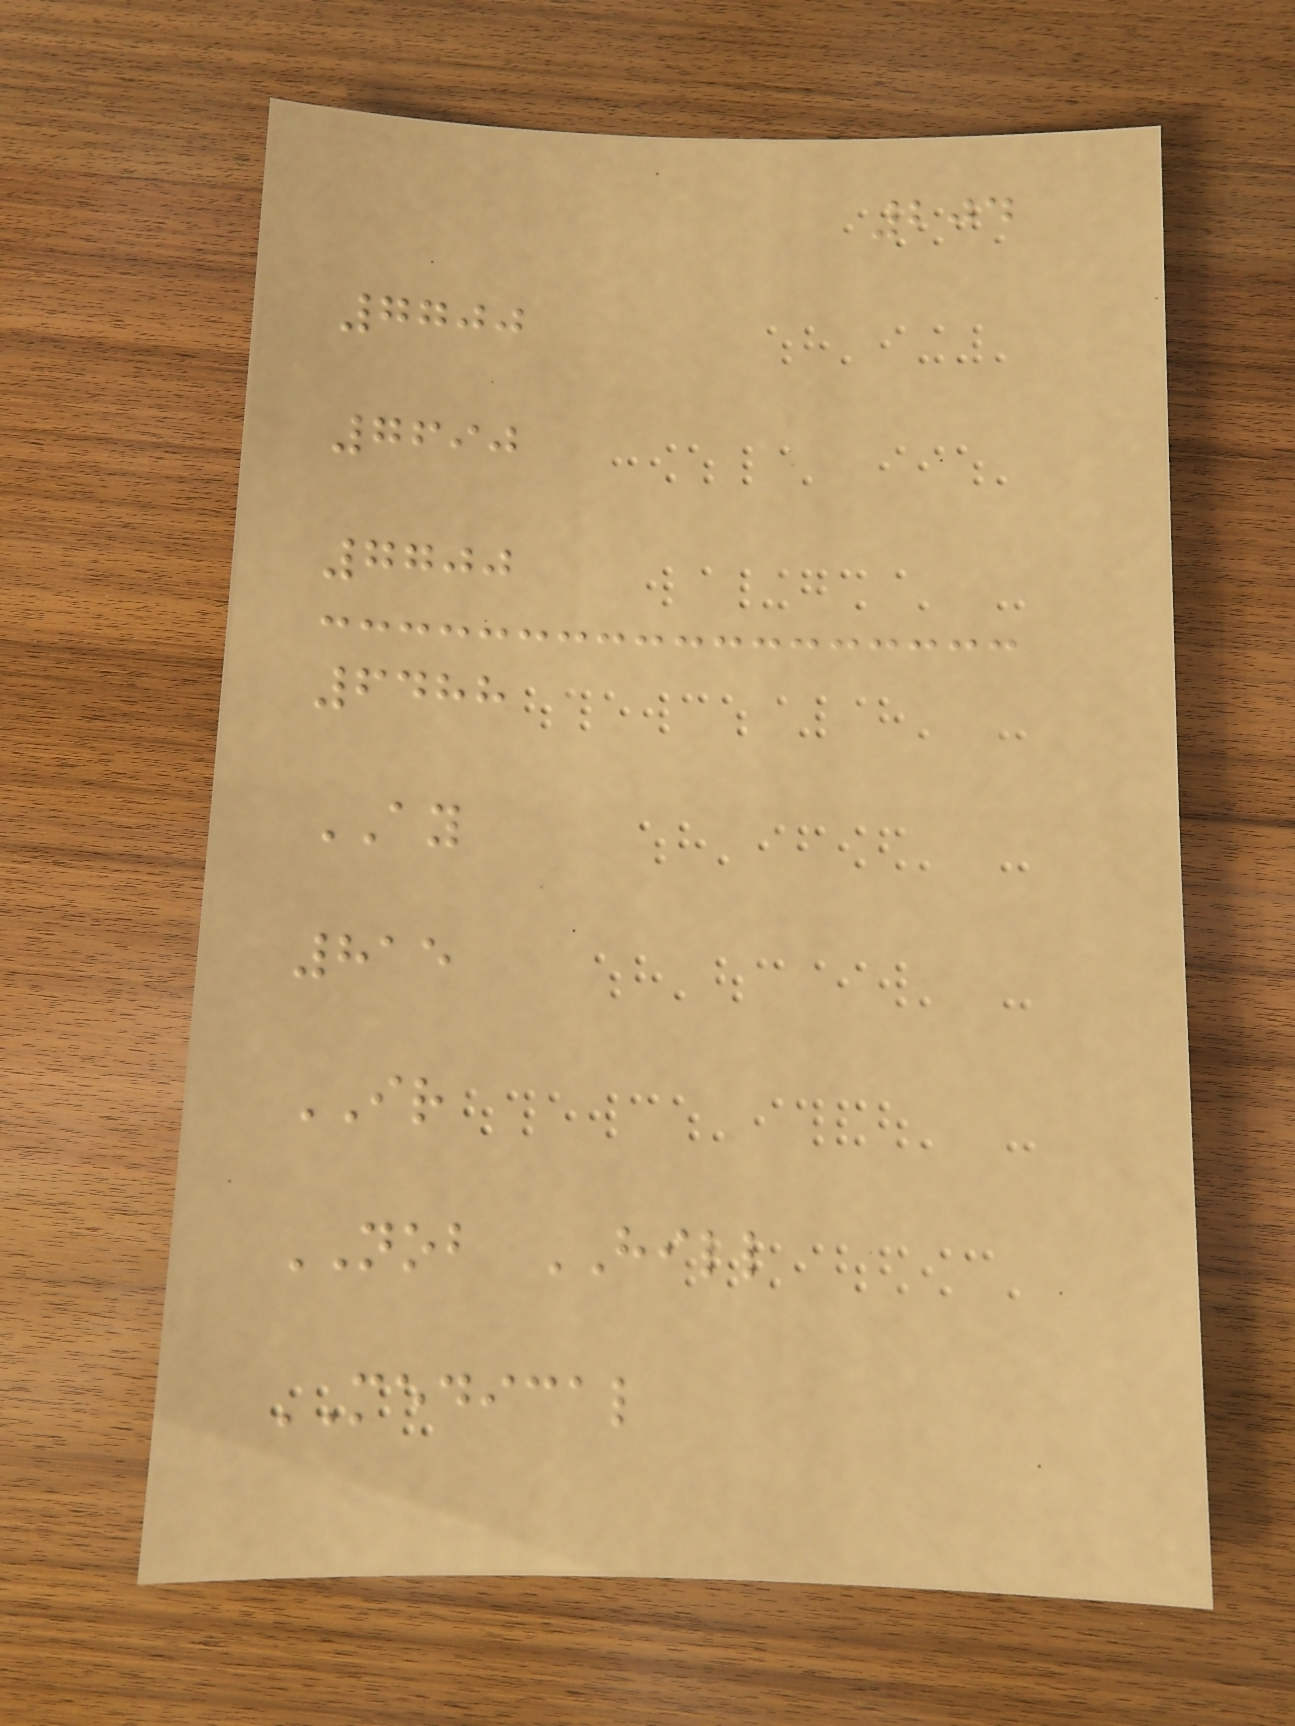204
7700
7690
7700
6488
AY
815
IR
NOB HILL
MEDICAL
